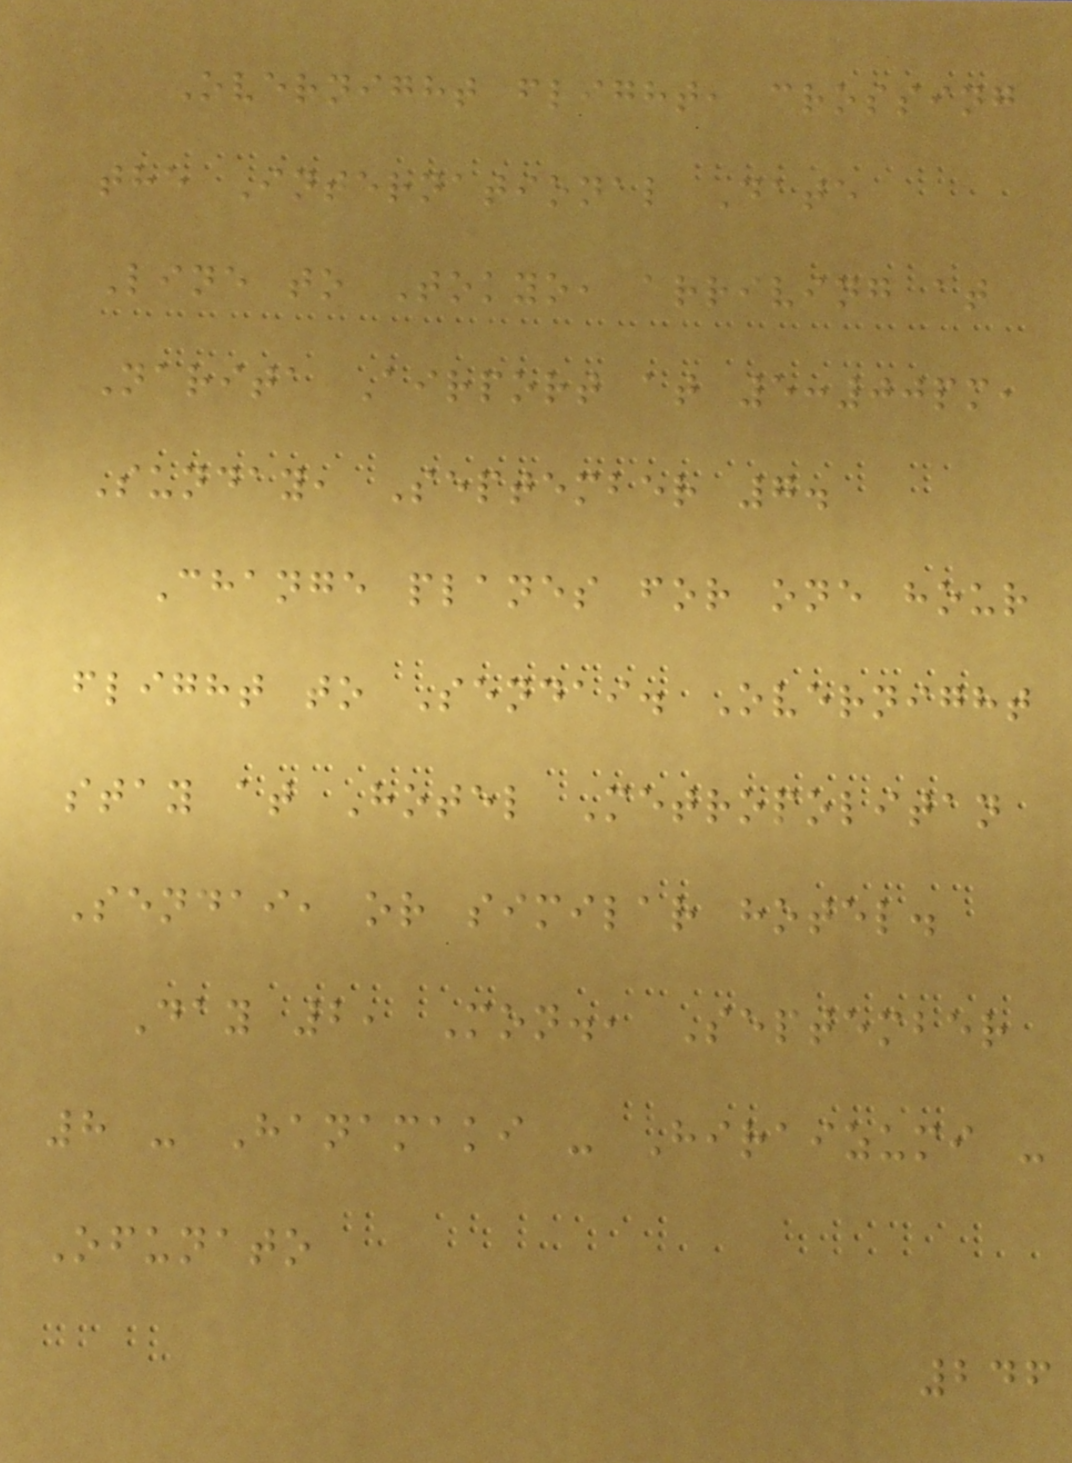Overnight flight, crossing
the International Date
Line to Tokyo, arriving at
Narita Airport at 5:00pm,
Sunday, September 7.
Change planes for one hour
flight to Sendai. Overnight
stay at Hotel Metropolitan
Sendai, or similar hotel.
Day 2, Mon., September
8 - Hanamaki - Hiraizumi -
Ofunato
246
